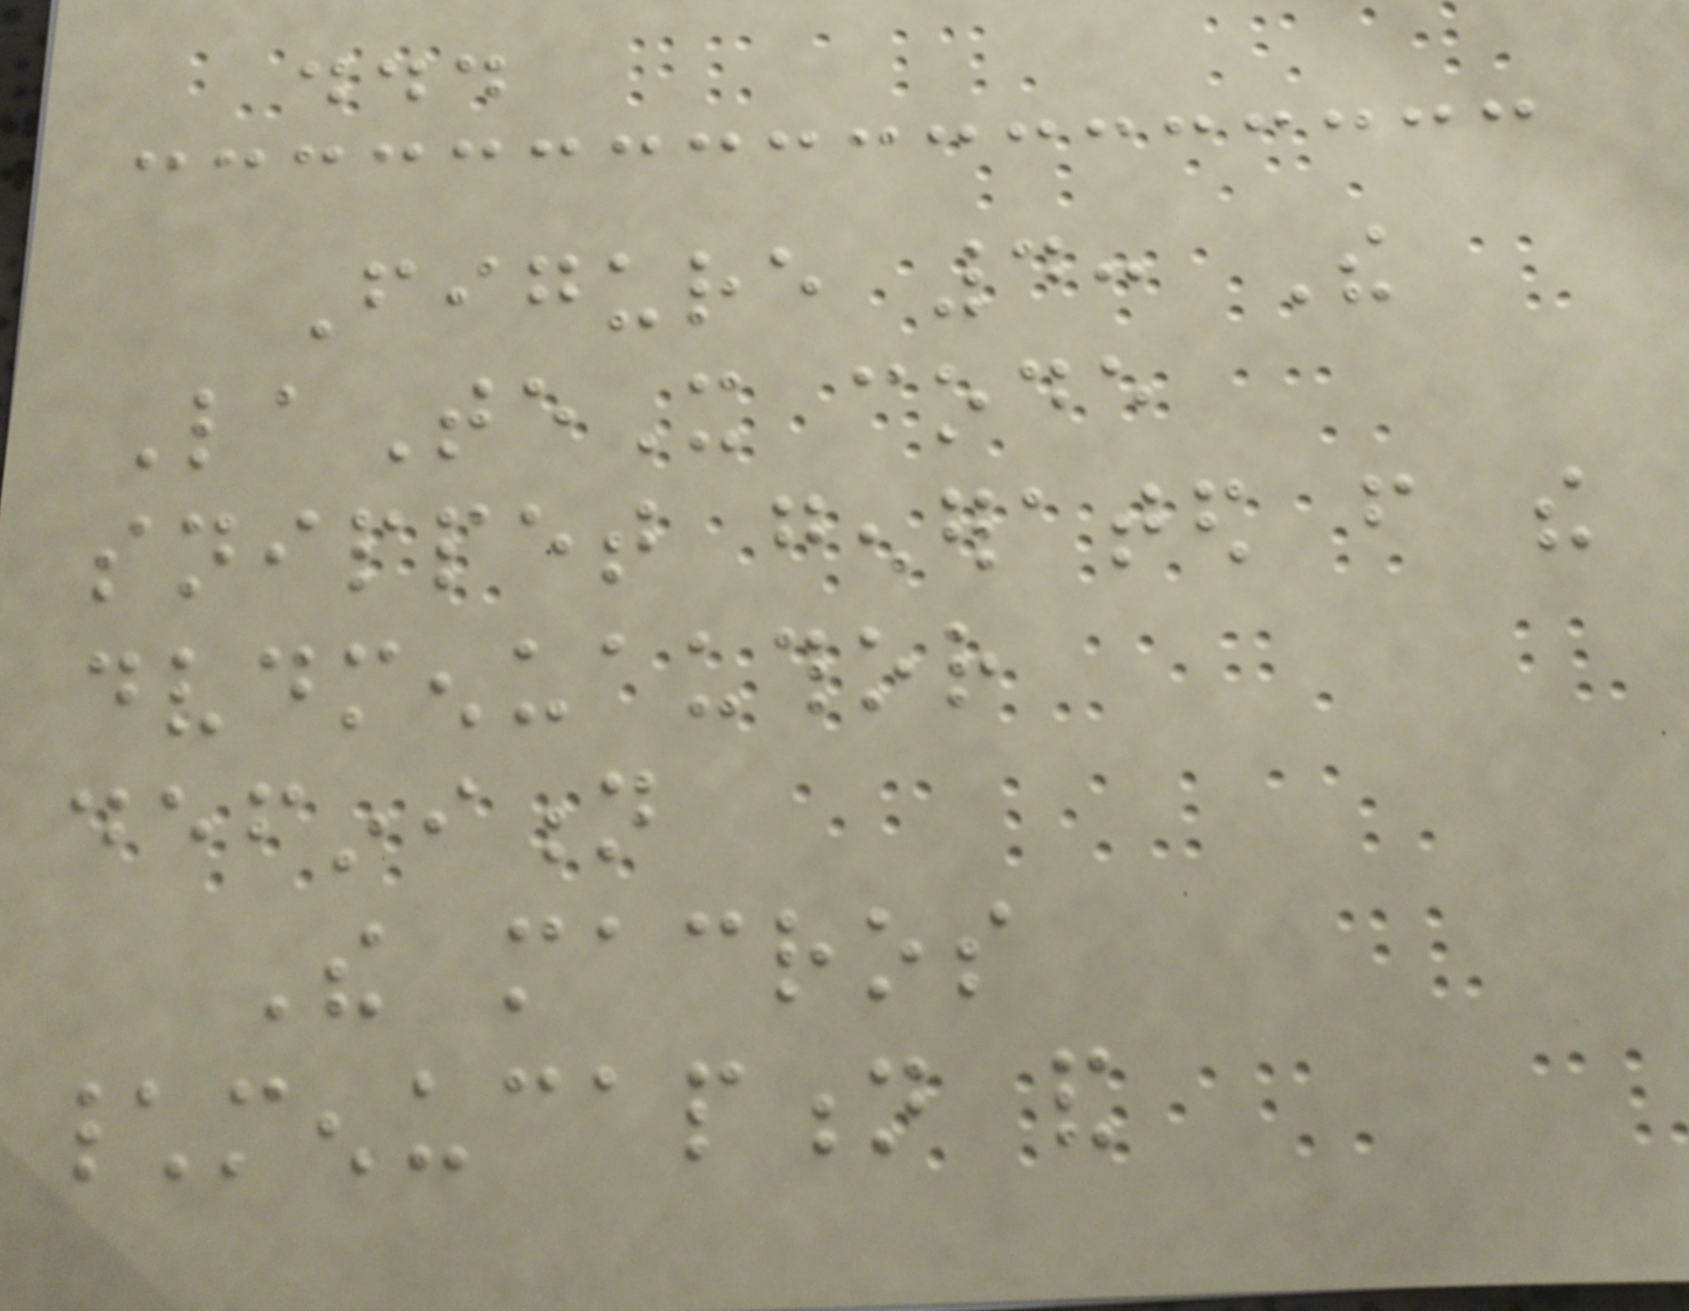...
Figure 4: The
LaTeX code
snippet generated from the
dvdmenuauthor
definition
The macros
\menucaption and
